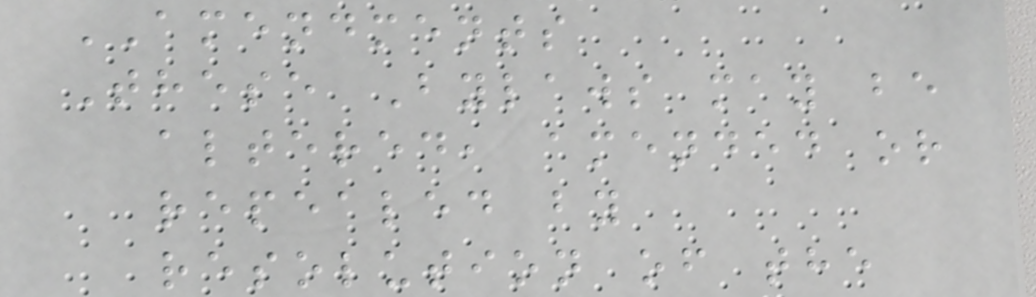AMENDMENTS
These Bylaws may be
altered, amended or
repealed by
resolution of the
